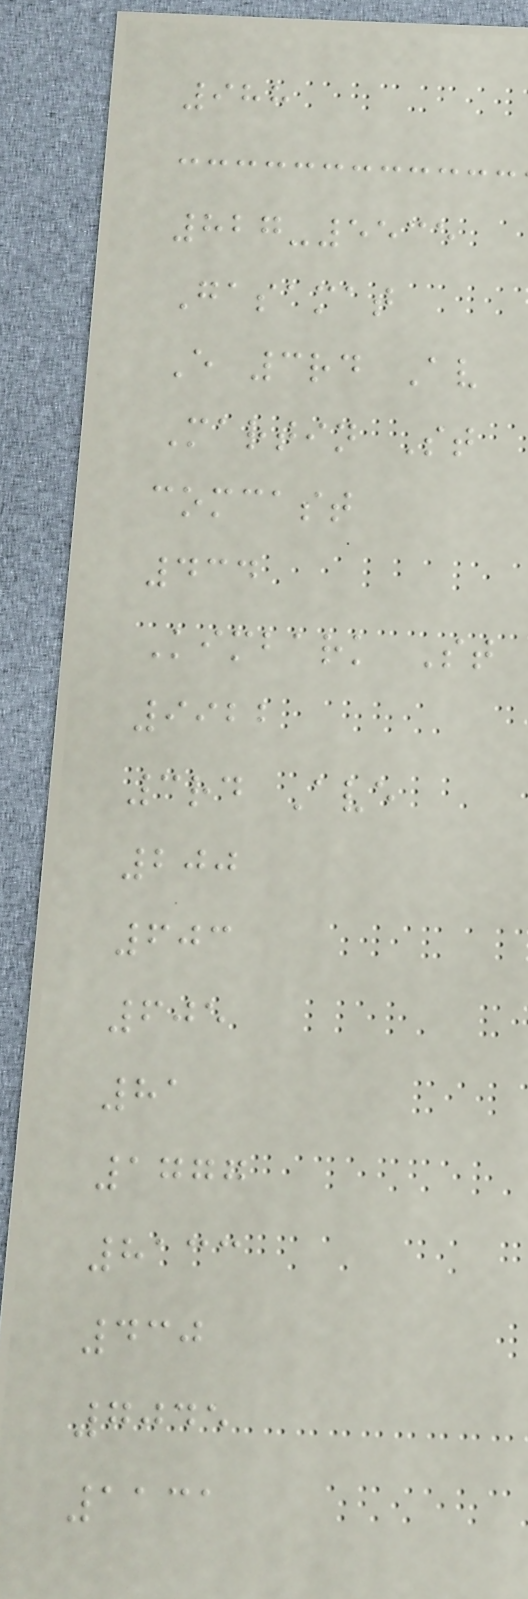988
827-5535
Gasamat
E 3rd Av
Martin St
comcast
434
Kimbark St
9922
3rd Ave
200
603
605
81
1777
8133
430
7045
1131
